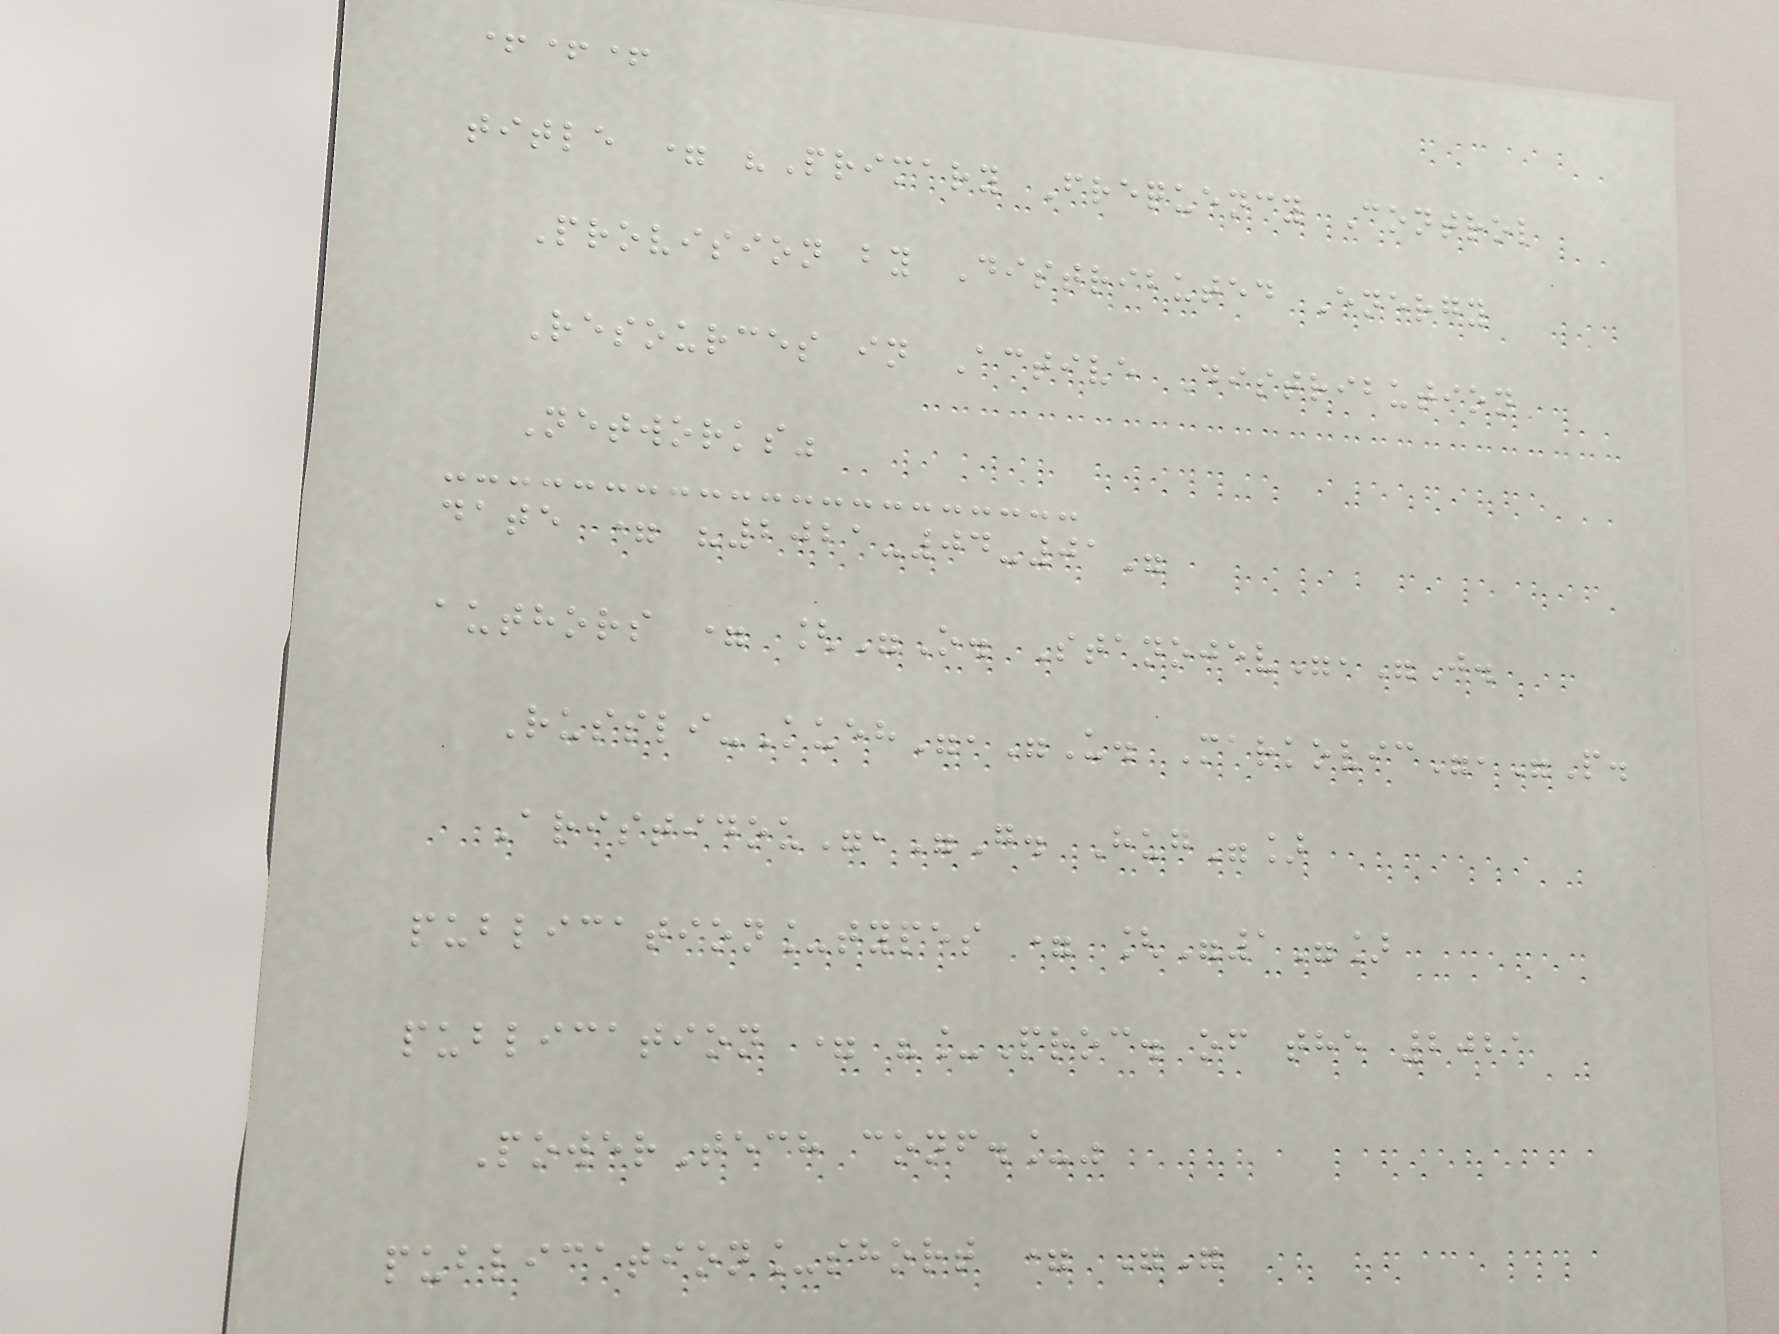+++
title = "Primary Frequency Control
Provision by Distributed Energy
Resources in Active Distribution
Networks"
date = "2021-04-01"
authors = ["O. Stanojev","J.
Russli-Kueh","U. Markovic","P.
Aristidou","G. Hug"]
publication_types = ["1"]
publication = "_Proc. of the 2021
PowerTech conf._"
publication_short = ""
